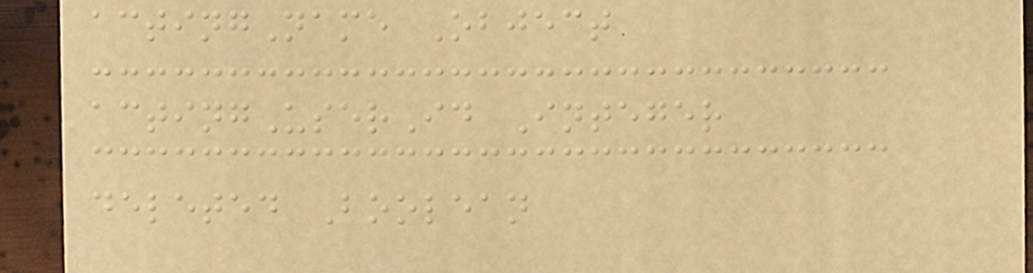actingName Object
actingUserId Integer
deleted Boolean
